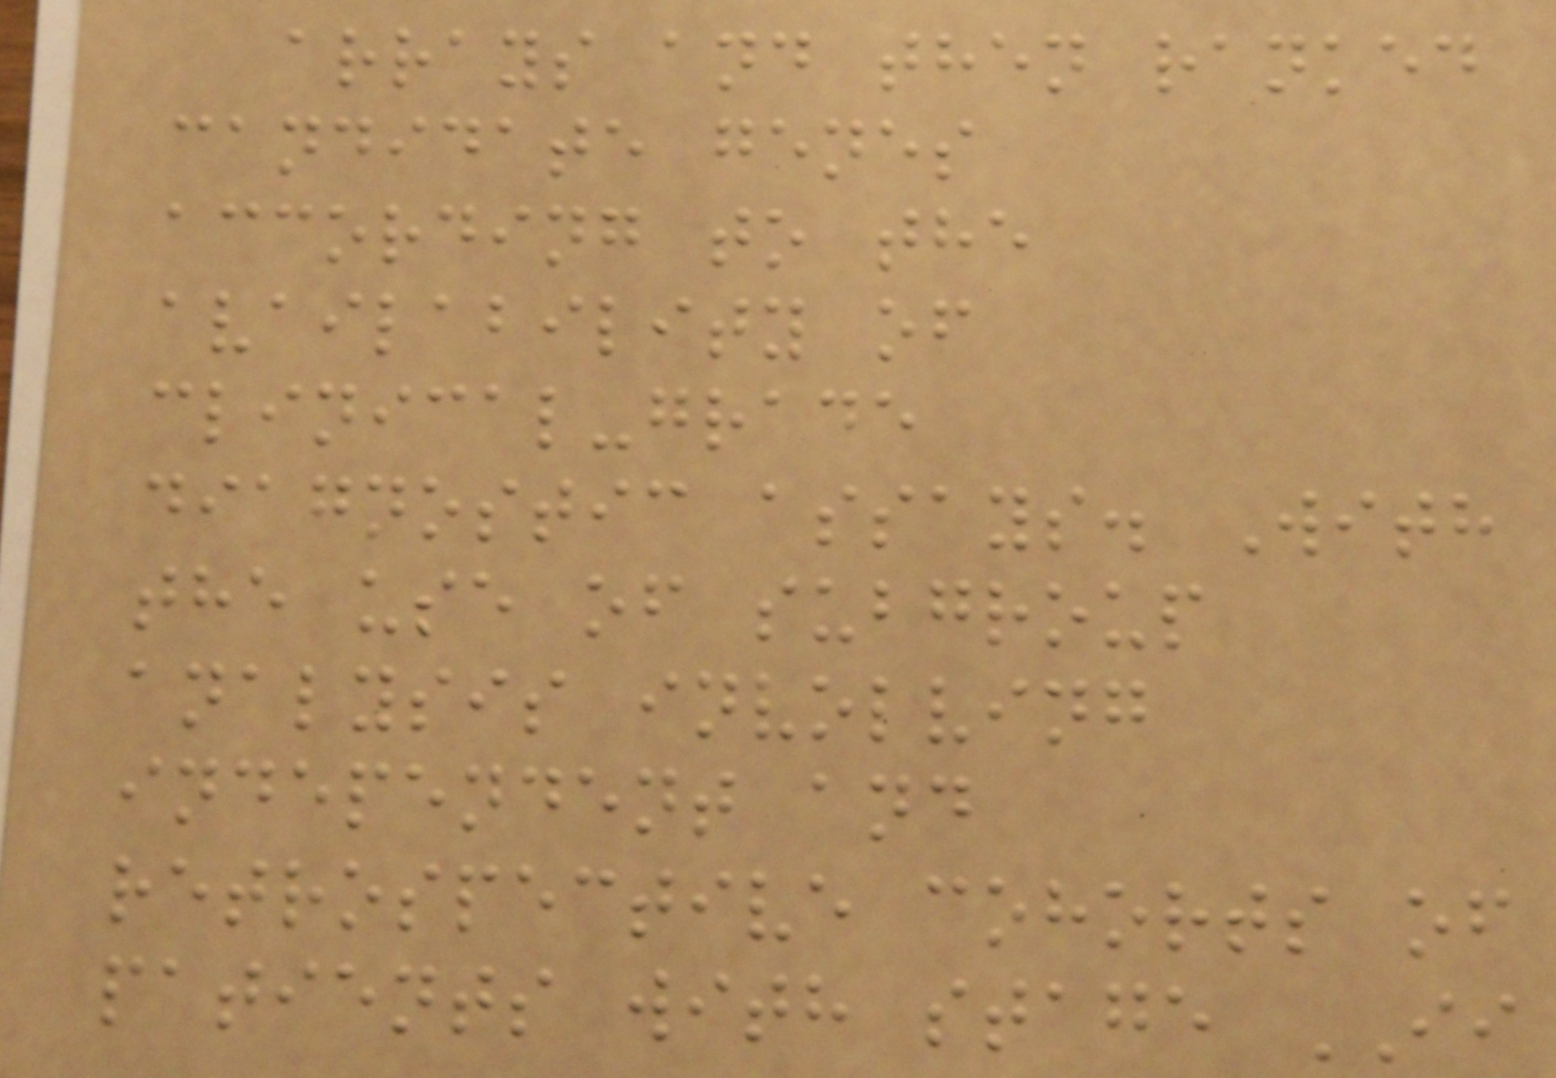arrays and then ranked
candidate genes
according to the
availability of
clinical-grade
diagnostic assays. With
the use of subgroup
analysis involving
independent and
retrospective cohorts of
patients with stage II
